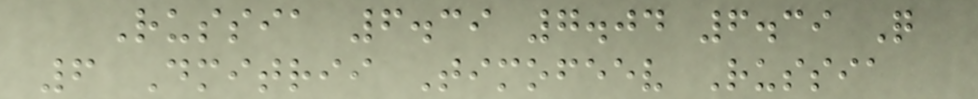Russia 6.39 7.04 6.39 Q
6 Dmitrii Timofeev Russia
